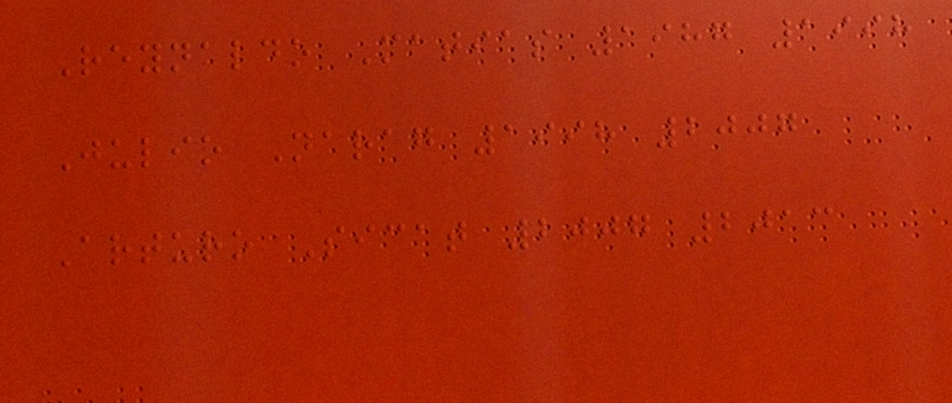Reynaldo Matias 1987 1998
Julio Narag 1998 2007
Arturo Sicat 2007 2013
